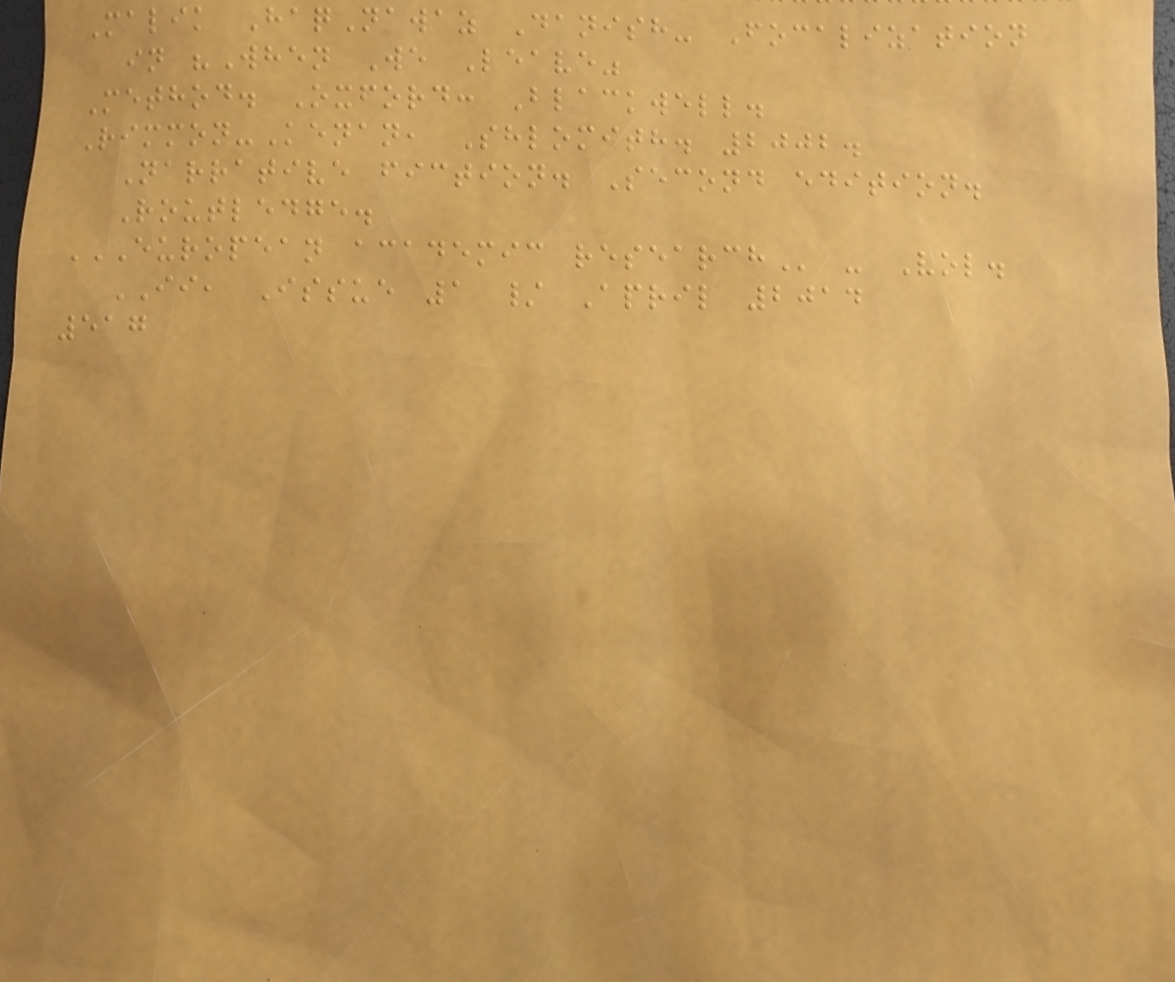Malik HaqNawaz Danish- Focalization
in "When We Leave"
Method. Oxford: Blackwell.
Rimmon-Kenan, Shlomith. 2002.
Narrative fiction. Second edition.
Routledge.
EUROPEAN ACADEMIC RESEARCH - Vol.
II, Issue 1 / April 2014
517
